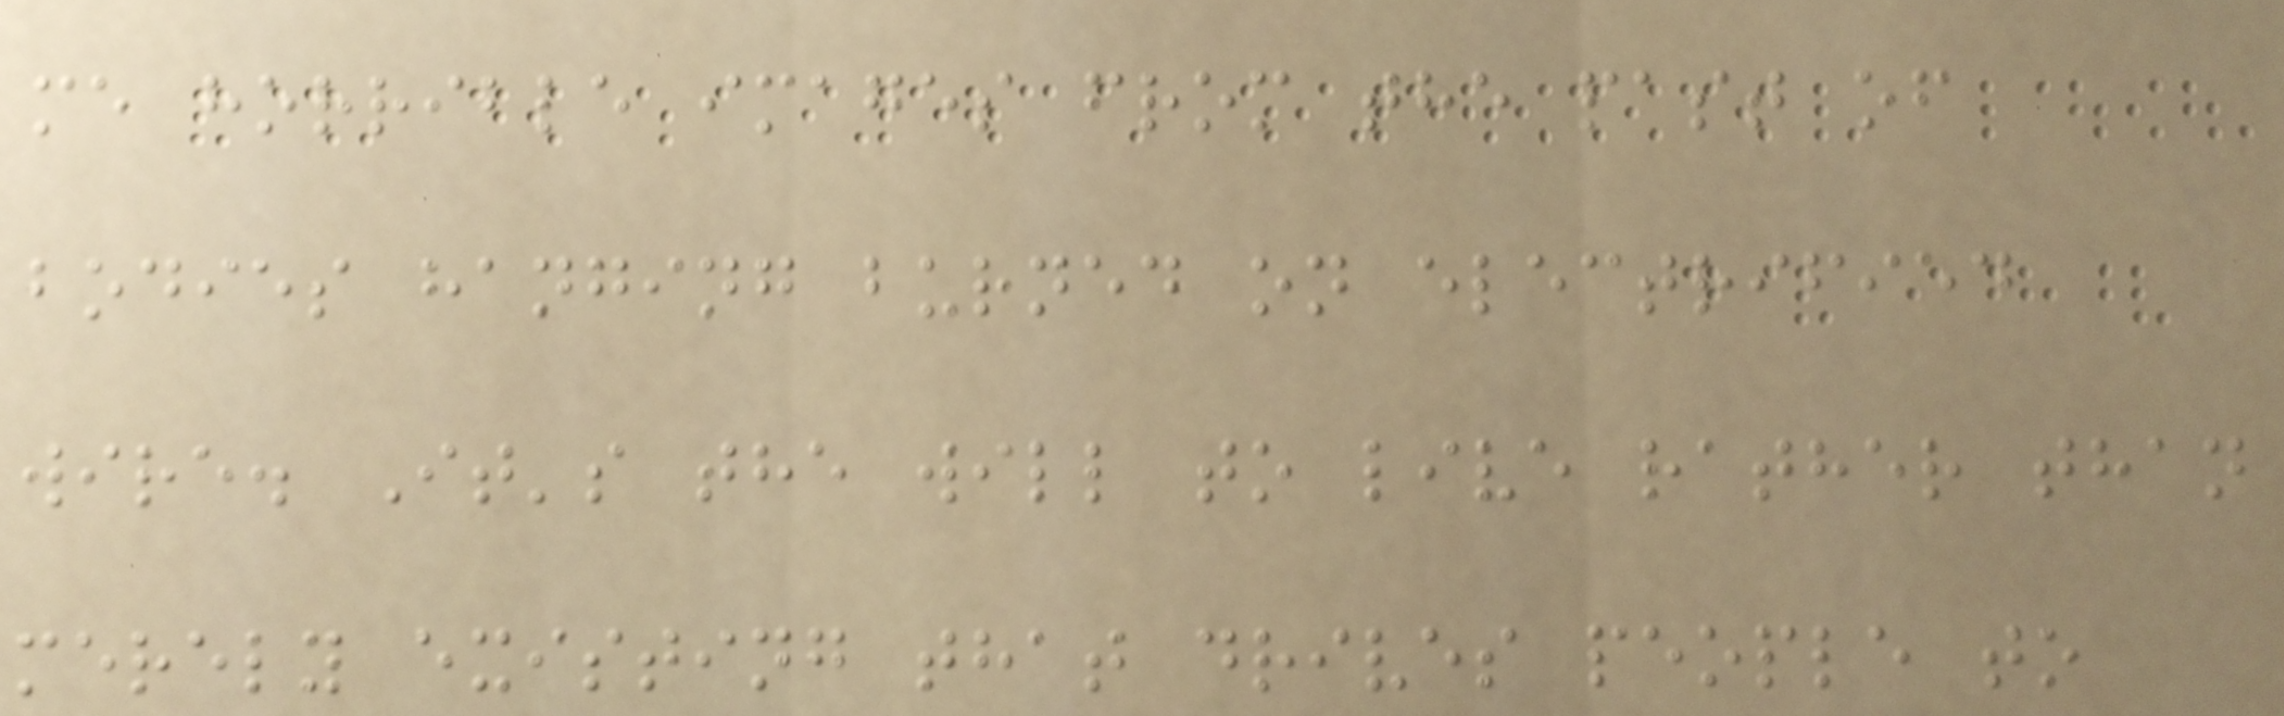me horrible images from the past of
bodies hanging burned on electrified
wire. It's the will to live rather than
merely existing that drives people to
